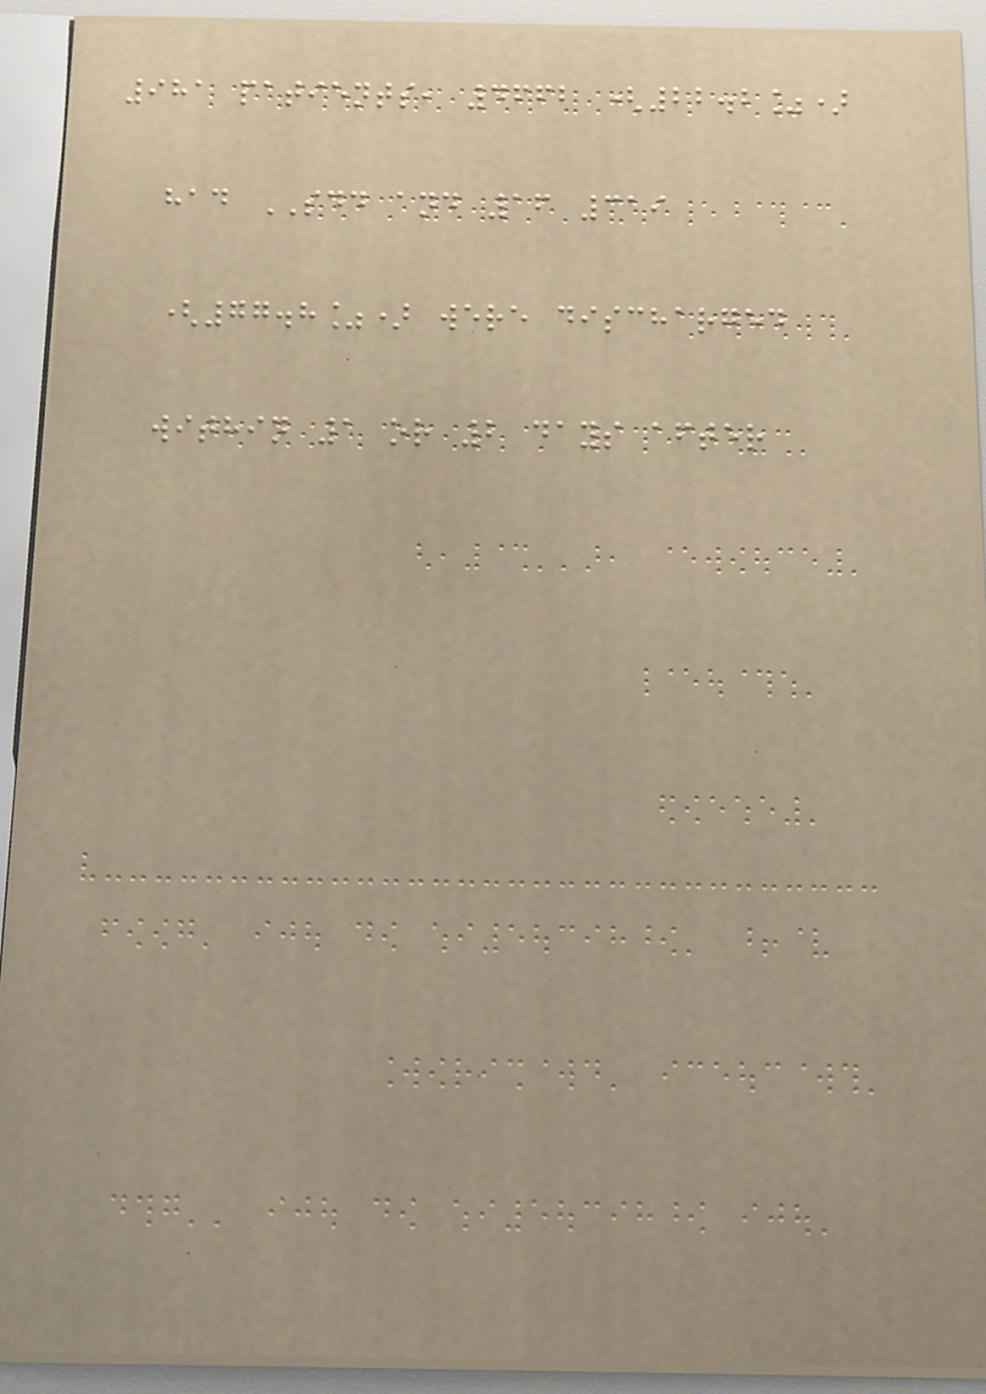981 patients, 4662 (22.2%)
had SDD and 16 319
(77.8%) were discharged
within 1 or 2 days after
